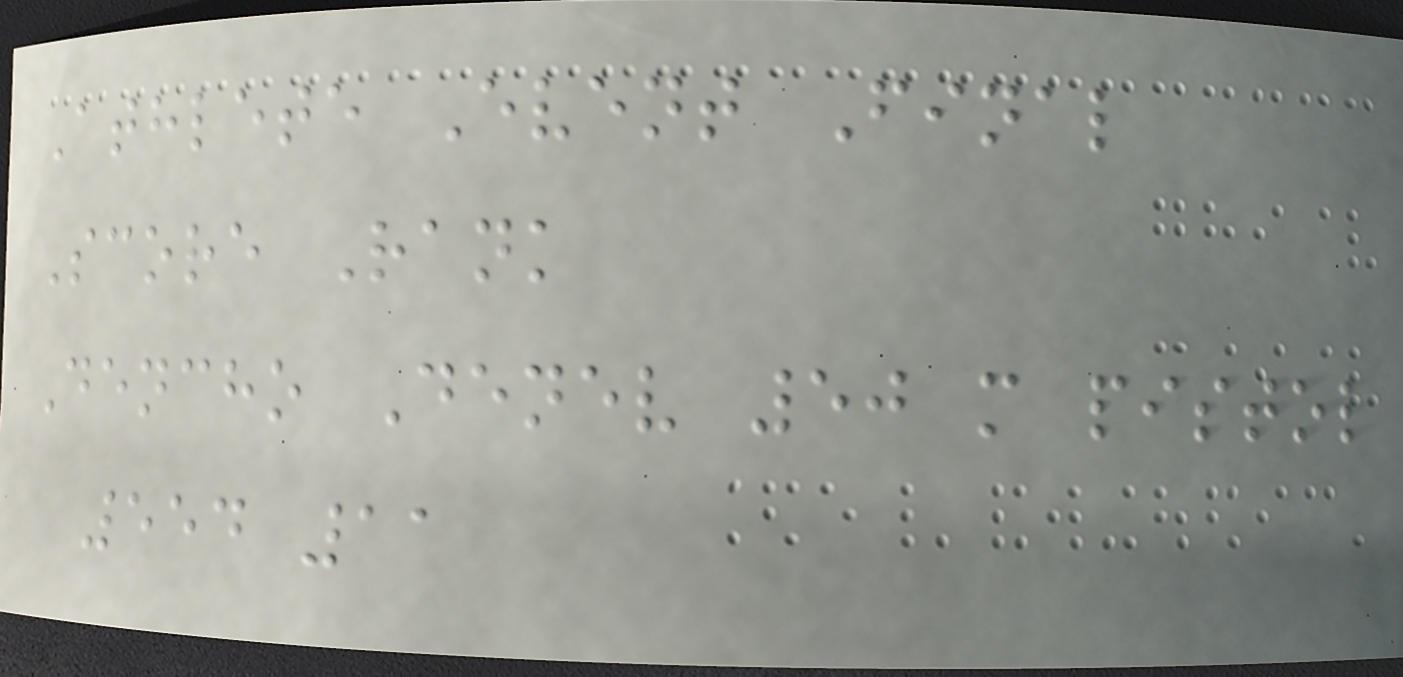Athlete Event Final
Score Rank
Dencho Denev 50 m pistol
554 11
